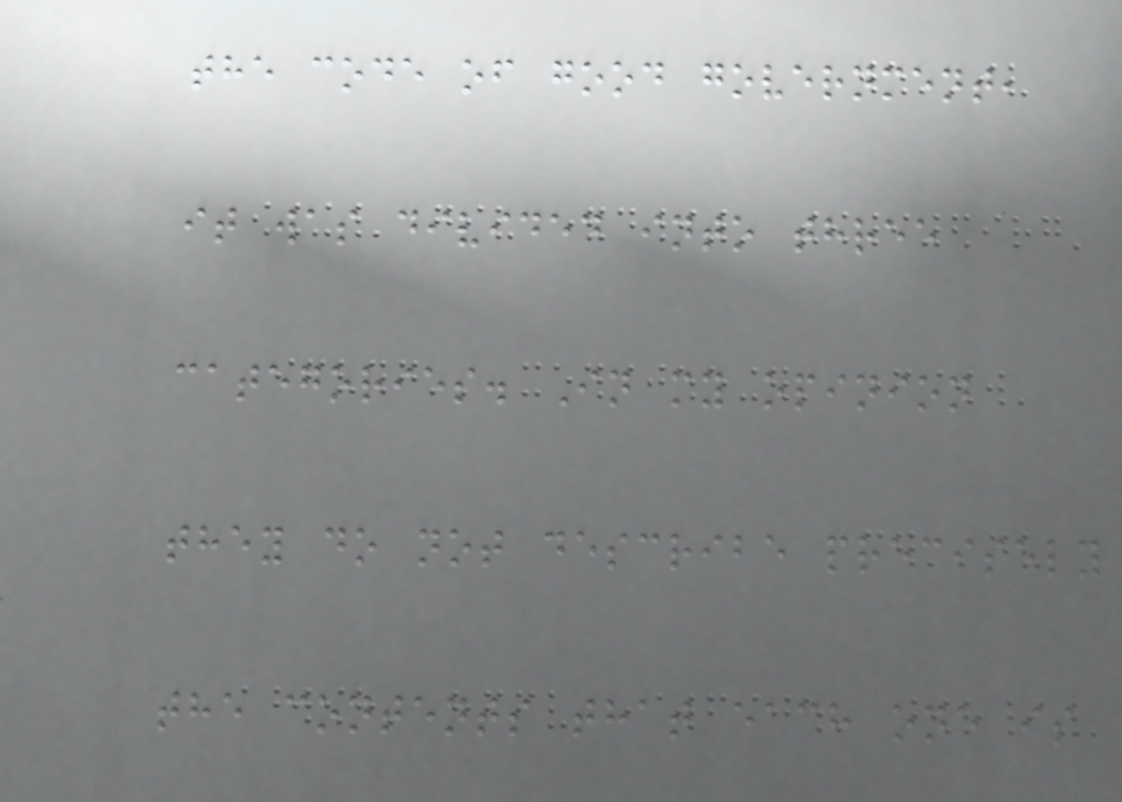the code of good government,
it was divided into three
categories. In my opinion
they do not describe precisely
the contents that each one is
